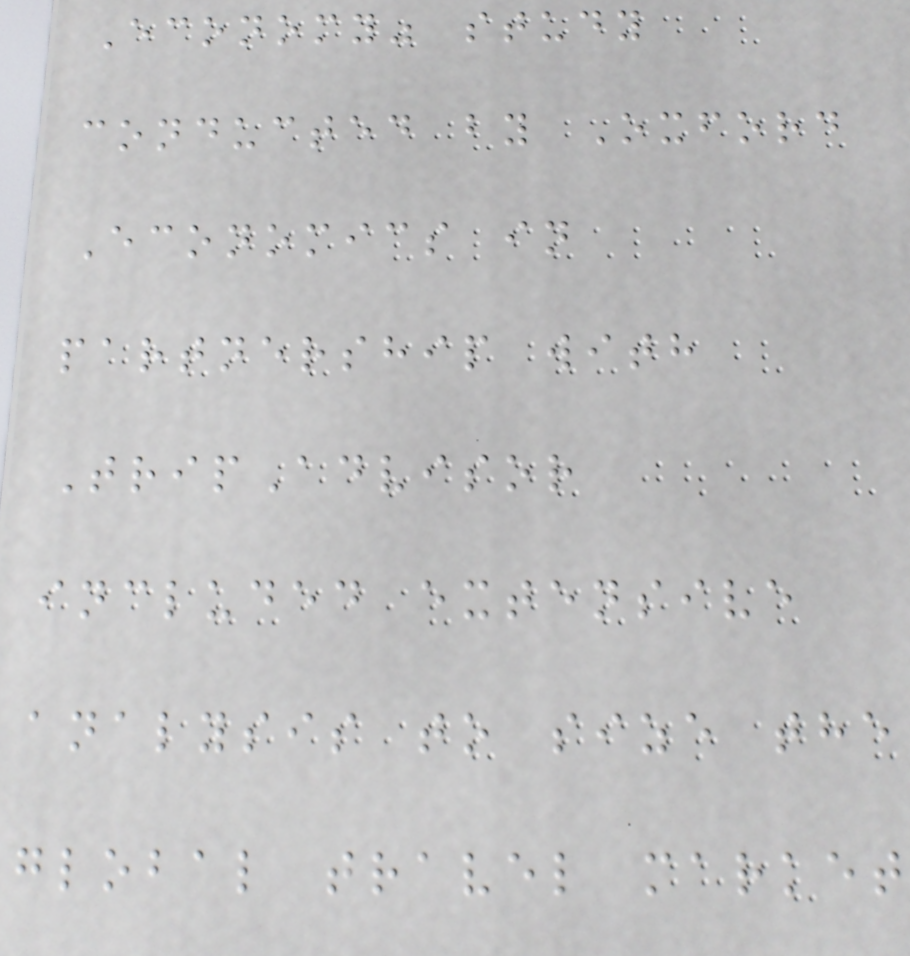Economy" study
conducted by Oxford
Economics in
partnership with
TripAdvisor
included extensive
analysis to size the
global travel market
